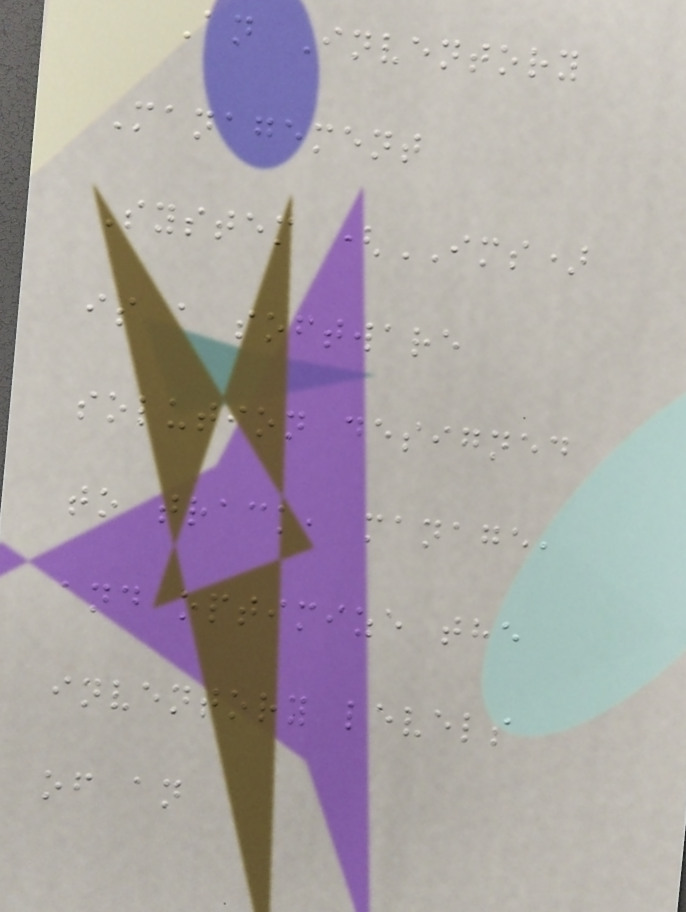An Inventory
Management
System (IMS)
is a software
solution designed
to track, manage,
and optimize the
inventory levels
of an
